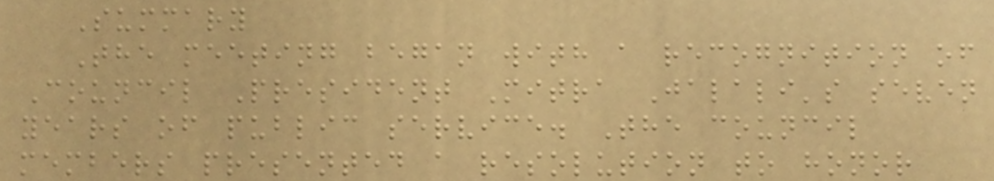Summary
The meeting began with a recognition of
Council President Mitra Jalali's seven
years of public service. The council
members presented a resolution to honor
